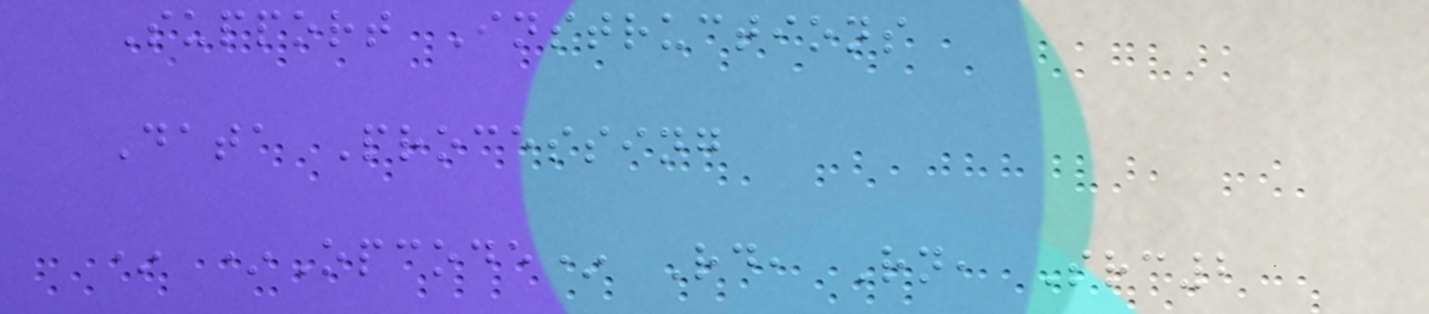Support Instructions
Data Processing
* *Opcode* Rd, Rn, Src2
